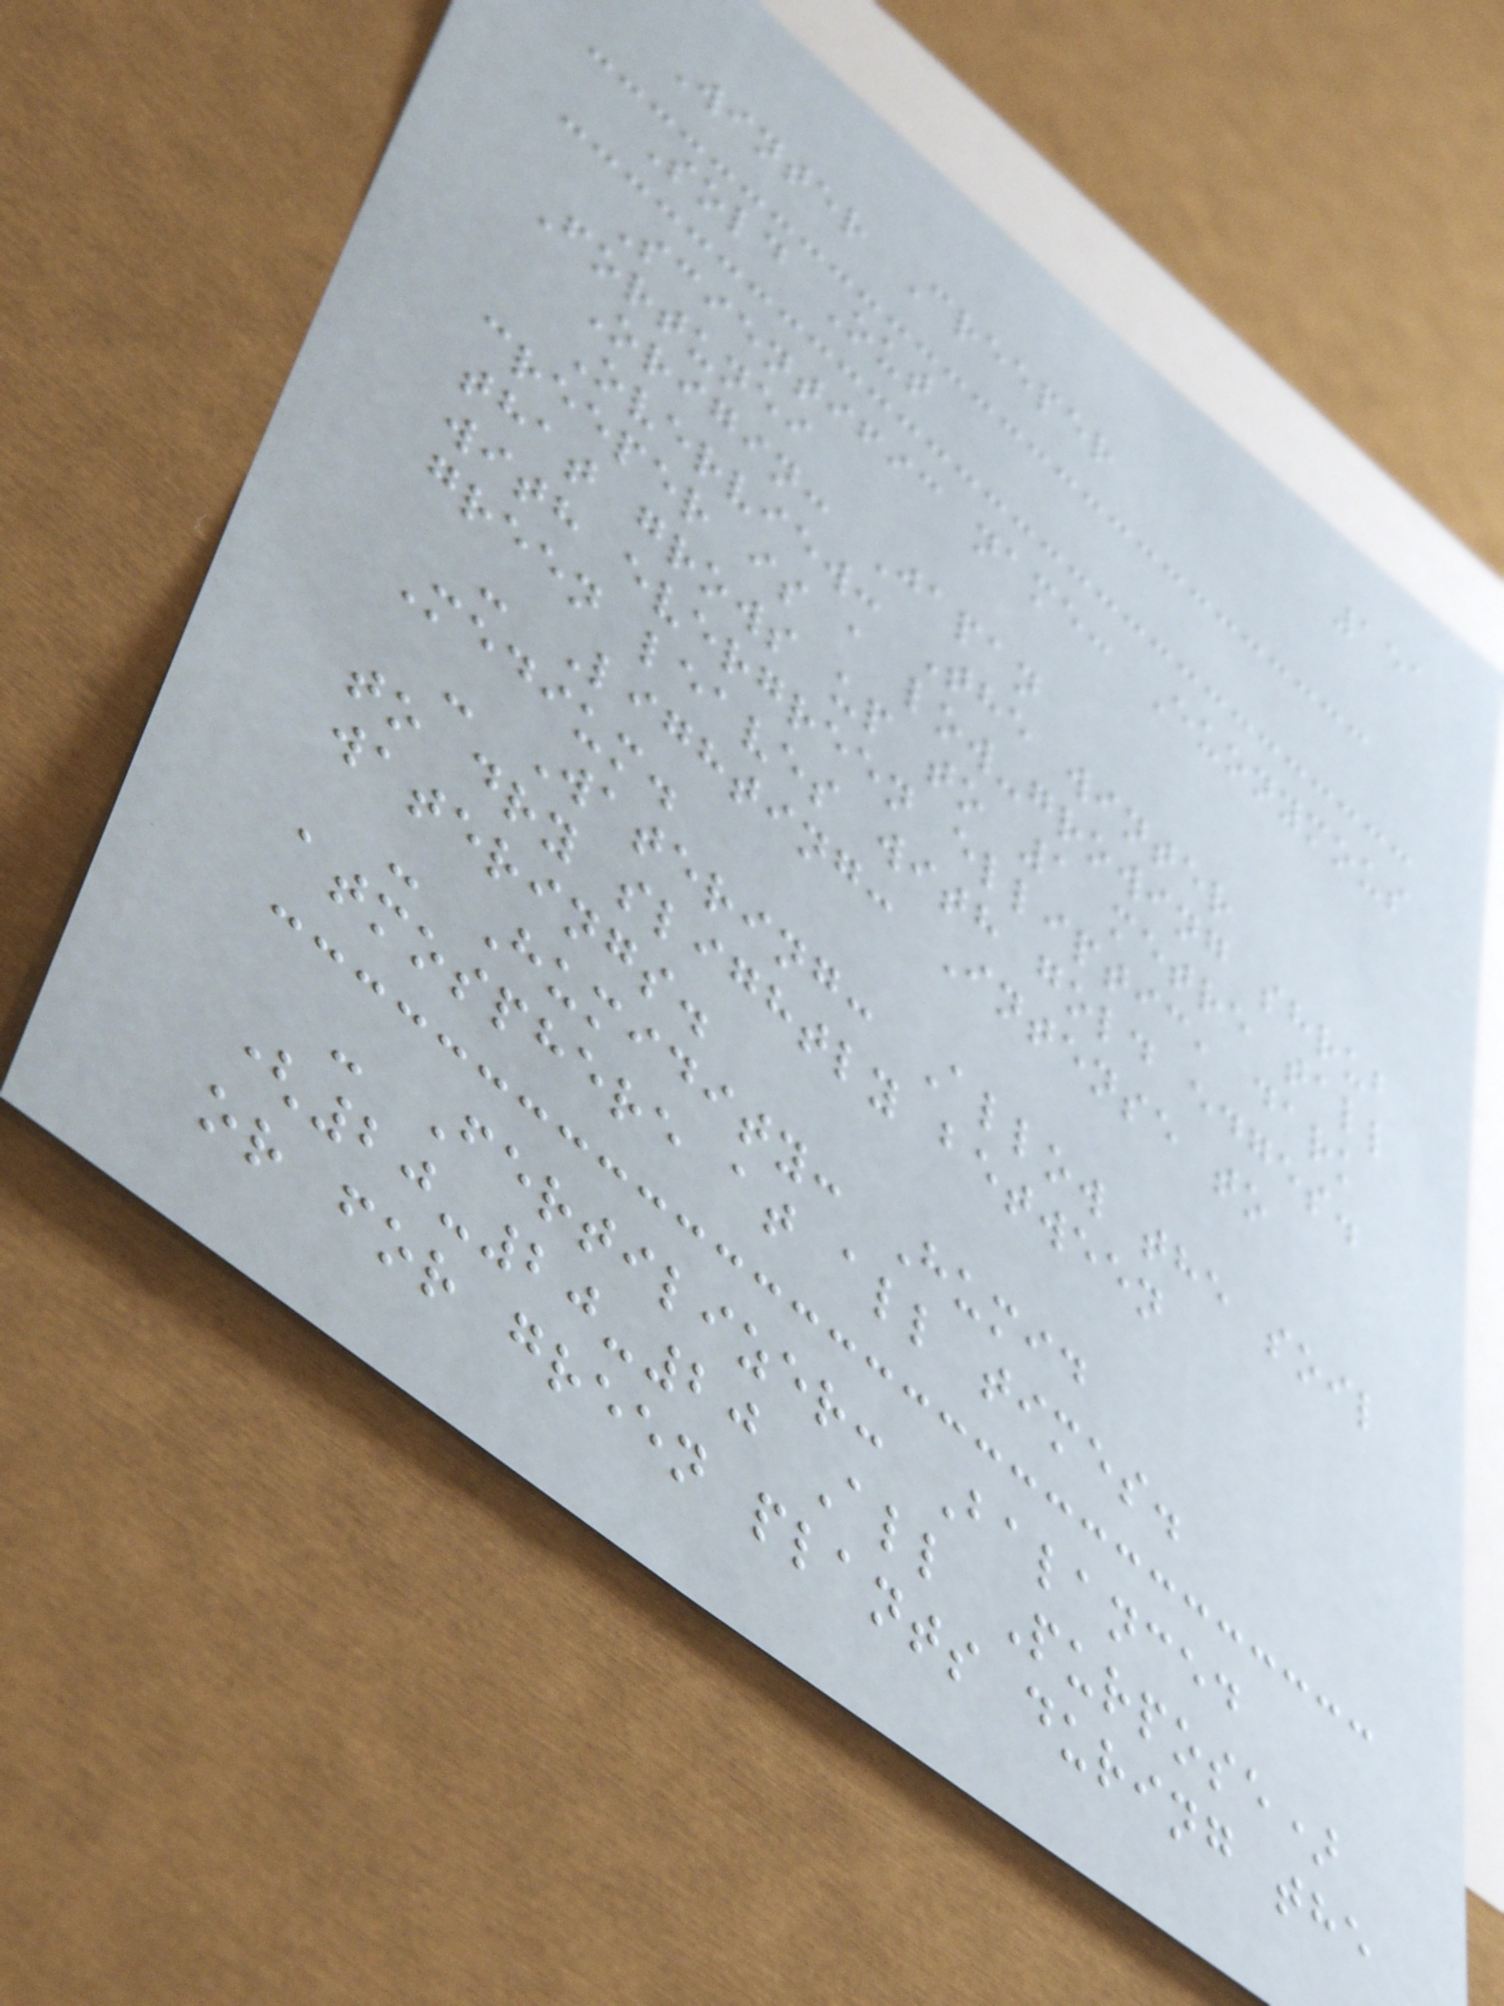151
Winter Creeper
Sold Out
Scientific name: Euonymous
Fortunei
Origin: Japan
Overview: The winter
creeper is a low-growing shrub
that grows up to 1 metre tall
with evergreen elliptic, dark
green leaves with gold edges.
- Lighting: Intense to
Medium.
- Watering: Allow the soil
to dry slightly between
waterings.
- Humidity: Humid
atmosphere at all times.
- Fertilizer: Balanced
(20-20-20 All Purpose)
or for green plants during the
